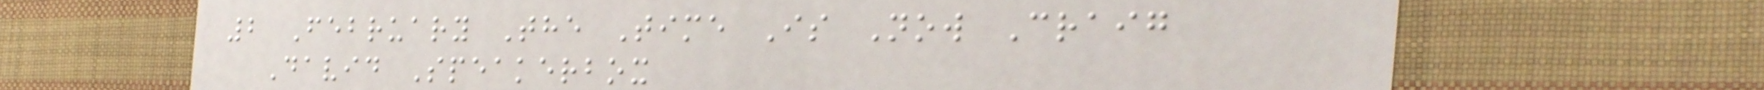2 February The Time Is Now Craig
David Speakerbox
